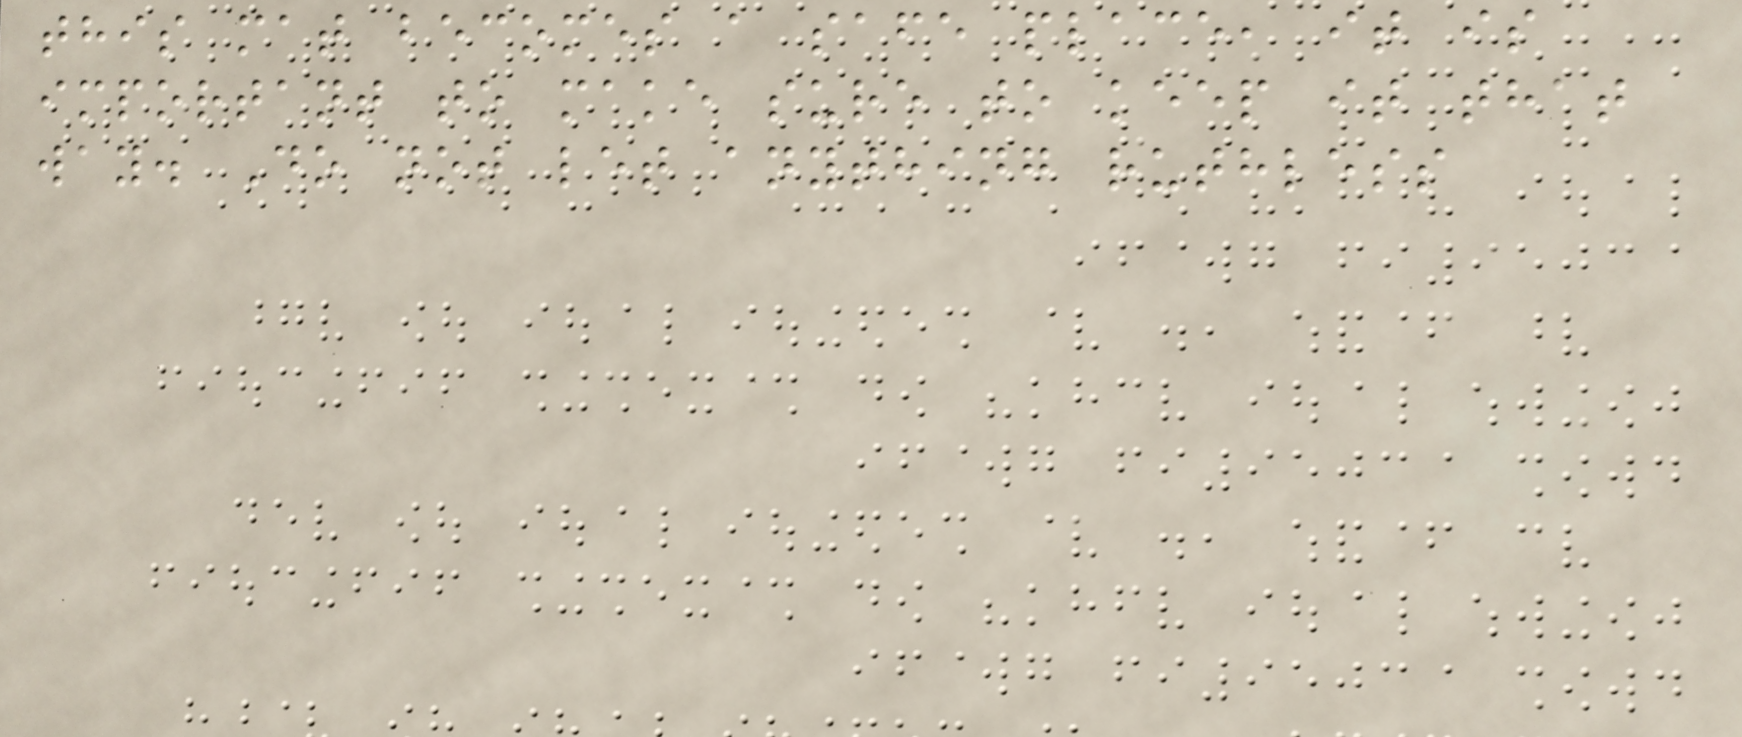this mat becomes a safe place, it is
important to make sure to keep it that
way. Do not let anything ruthless
